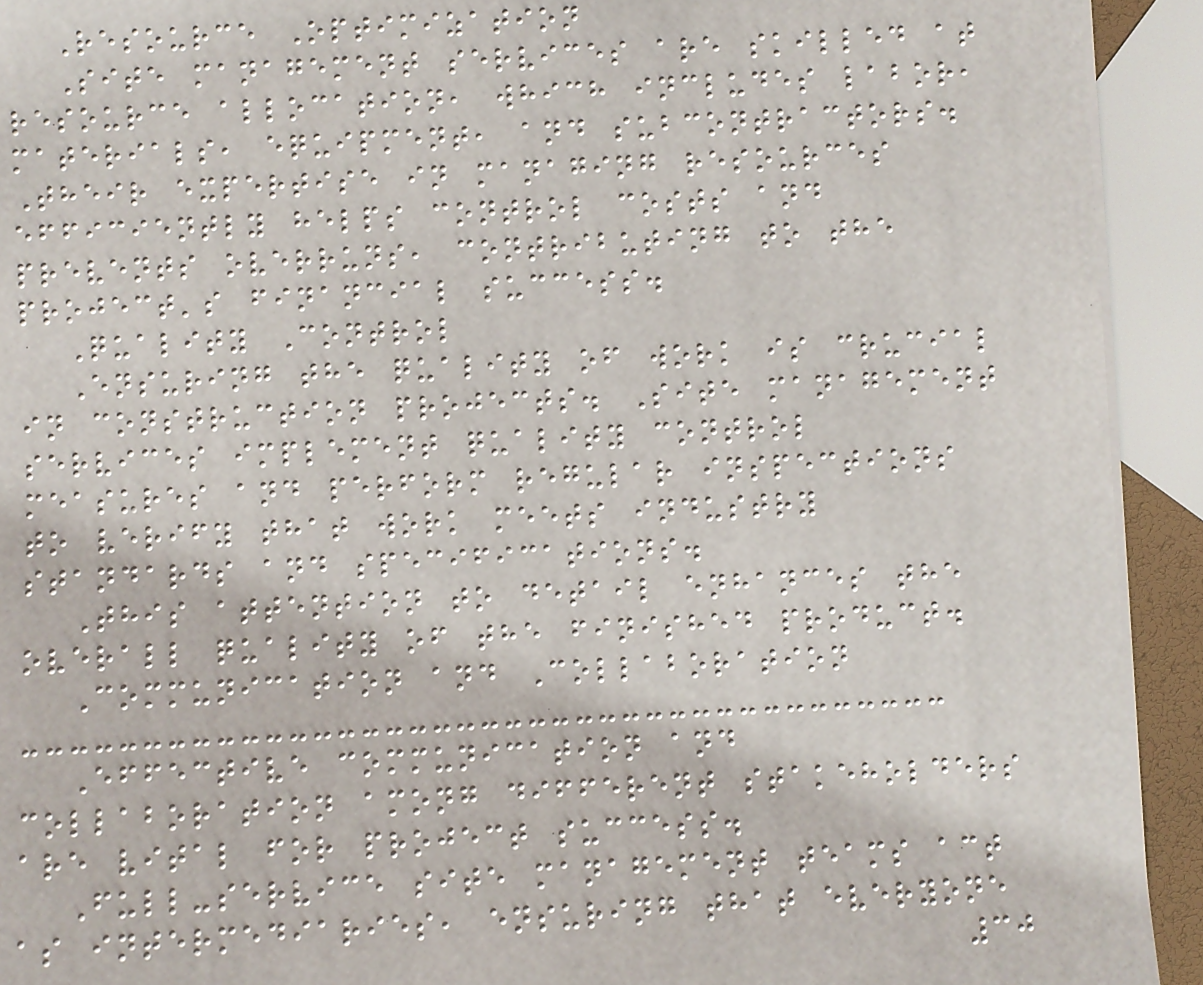Resource Optimization
Site management services are skilled at
resource allocation, which includes labor,
materials, equipment, and subcontractors.
Their expertise in managing resources
efficiently helps control costs and
prevents overruns, contributing to the
project's financial success.
Quality Control
Ensuring the quality of work is crucial
in construction projects. Site management
services implement quality control
measures and perform regular inspections
to verify that work meets industry
standards and specifications.
This attention to detail enhances the
overall quality of the finished product.
Communication and Collaboration
Effective communication and
collaboration among different stakeholders
are vital for project success.
Full-service site management teams act
as intermediaries, ensuring that everyone
30
